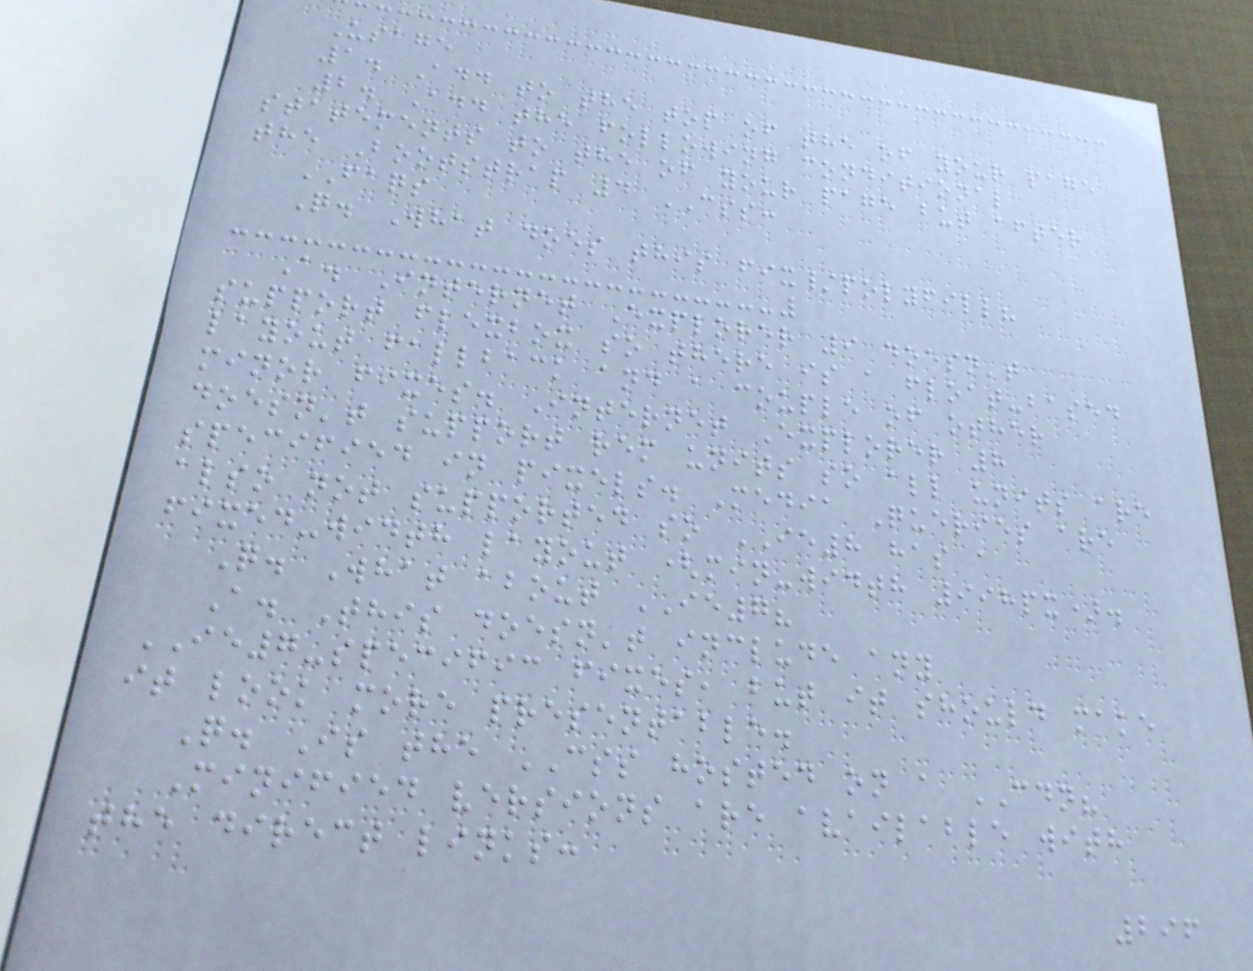Usage
1. Add to the top of the of your page
2. Add the following conditional
statements to the of your page but after
the Bootstrap 4 CSS:
FAQS
Q. What does this fix/polyfill?
A. Internet Explorer 9 doesn't
support flexbox so there is a float-based
layout fallback and a couple of other
minor fixes. Internet Explorer 8
doesn't support rem units so all units are
specified in pixels. Media Queries are
also not supported so IE8 has a
fixed-width layout (min-width 998px).
Q. What about IE7?
A. This doesn't include any
IE7-specific fixes, but it should make
it look more presentable.
Q. Is the CSS hosted on a CDN?
Minified versions are available with
the direct links:
296
